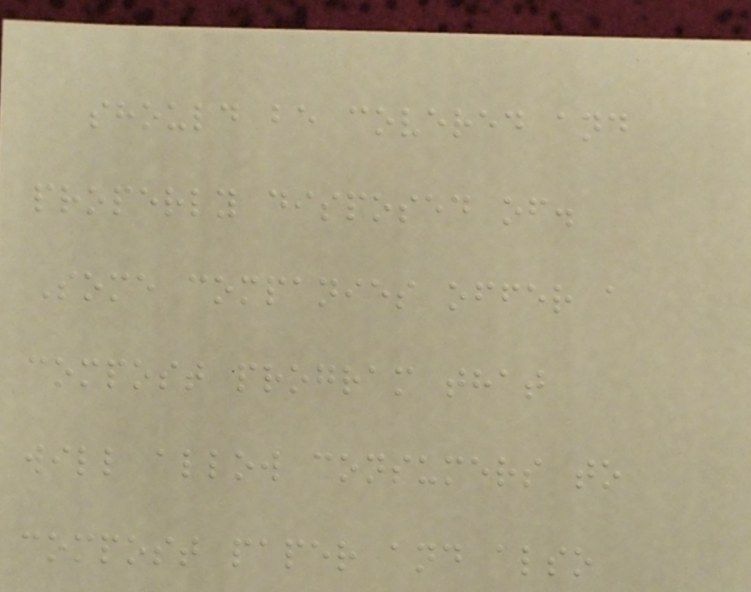should be covered and
properly disposed of.
Some companies offer a
compost program that
will allow consumers to
compost paper and also
